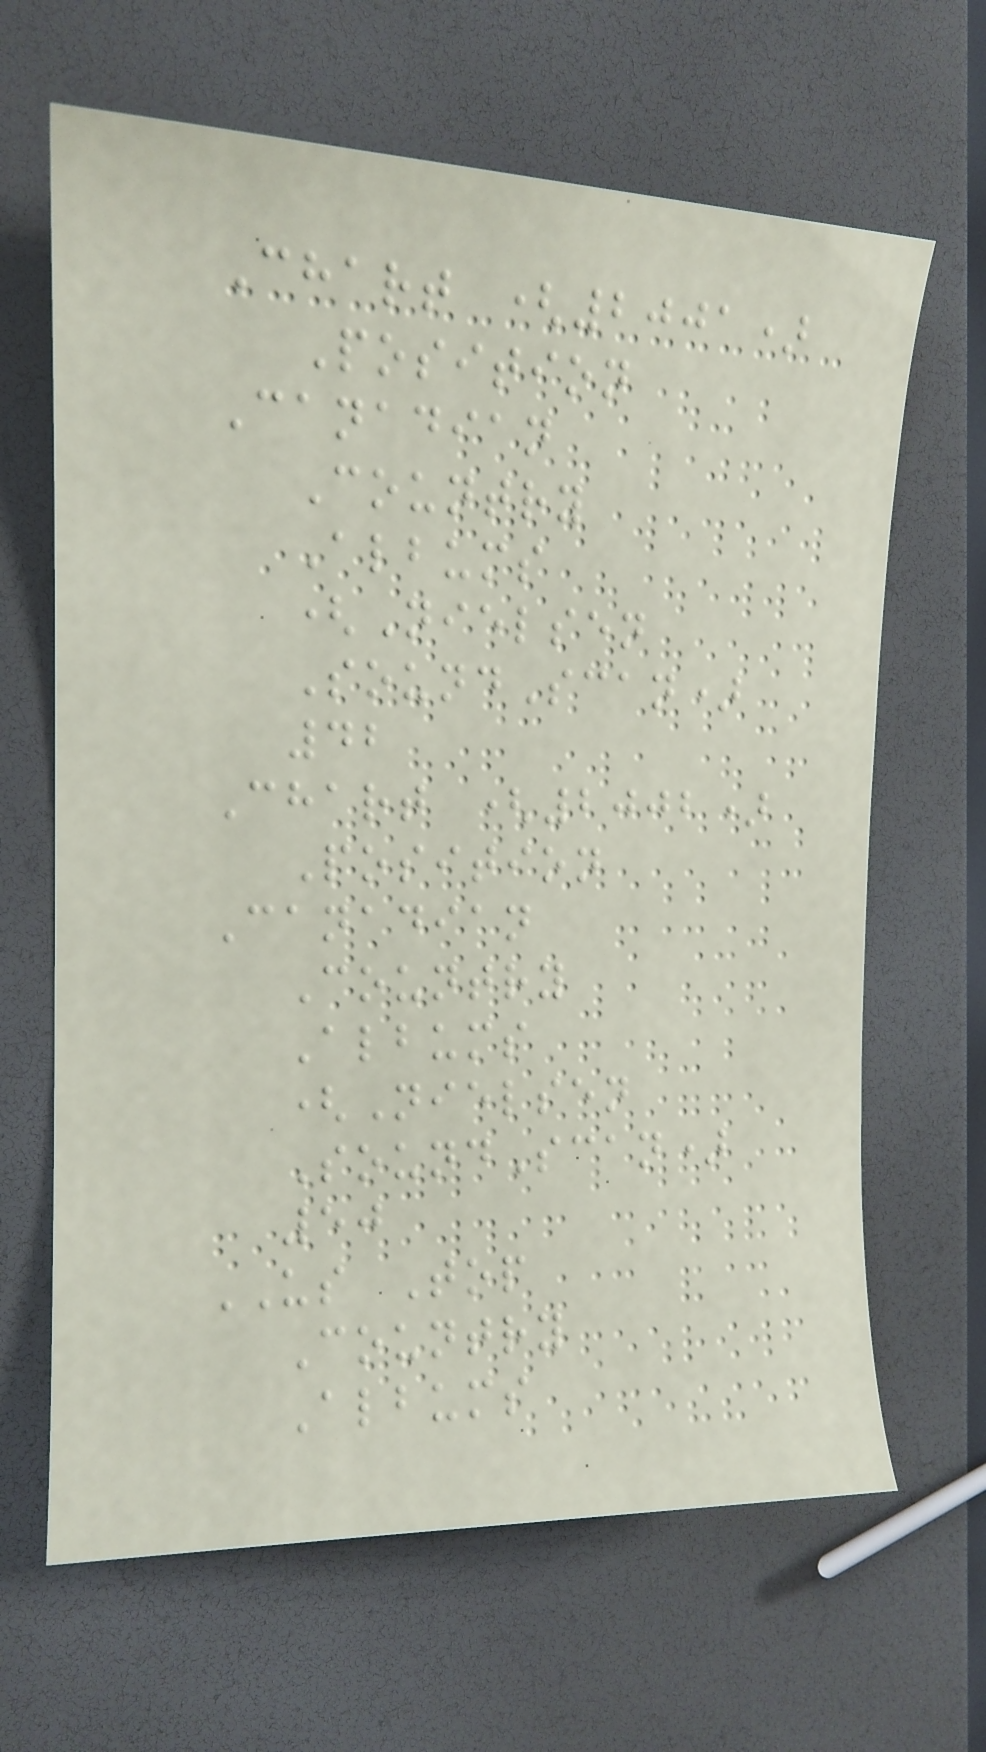Chart (2001)
Position
Canadian
Country
Albums
(Nielsen
SoundScan)
42
Chart (2002)
Position
Canadian
Country
Albums
(Nielsen
SoundScan)
50
US Top
Country
Albums
